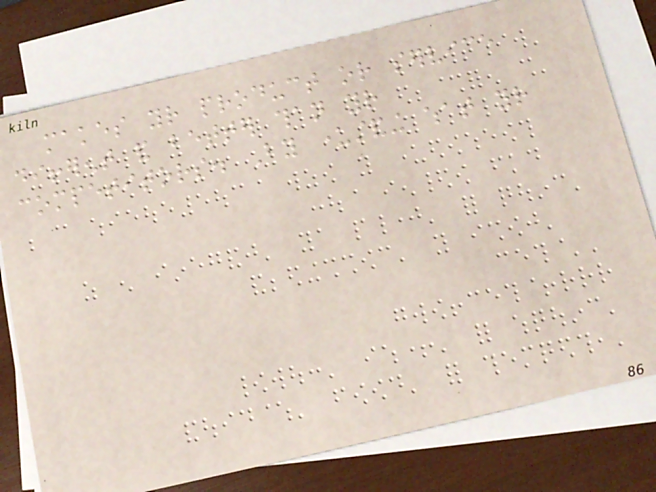makes your product or service
different and better than your
competitors. By understanding what your
